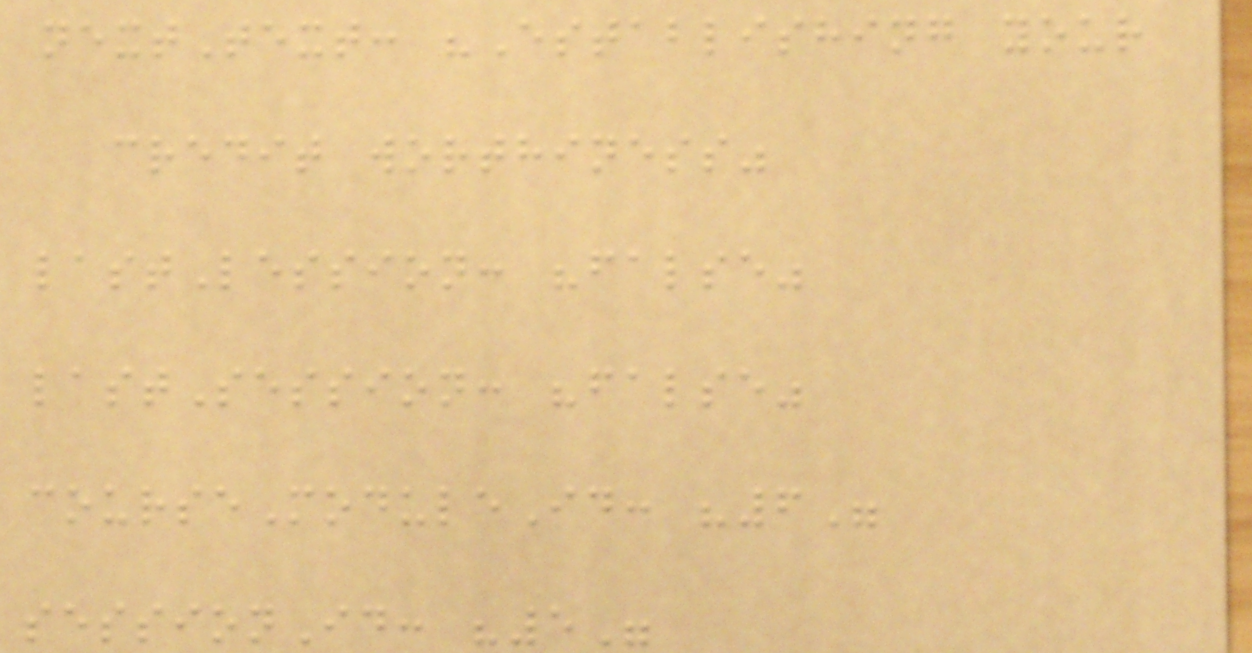nextText: "Establishing your
credit worthiness"
lastLession: "false"
lastSession: "false"
courseModuleId: "6"
sessionId: "5"
